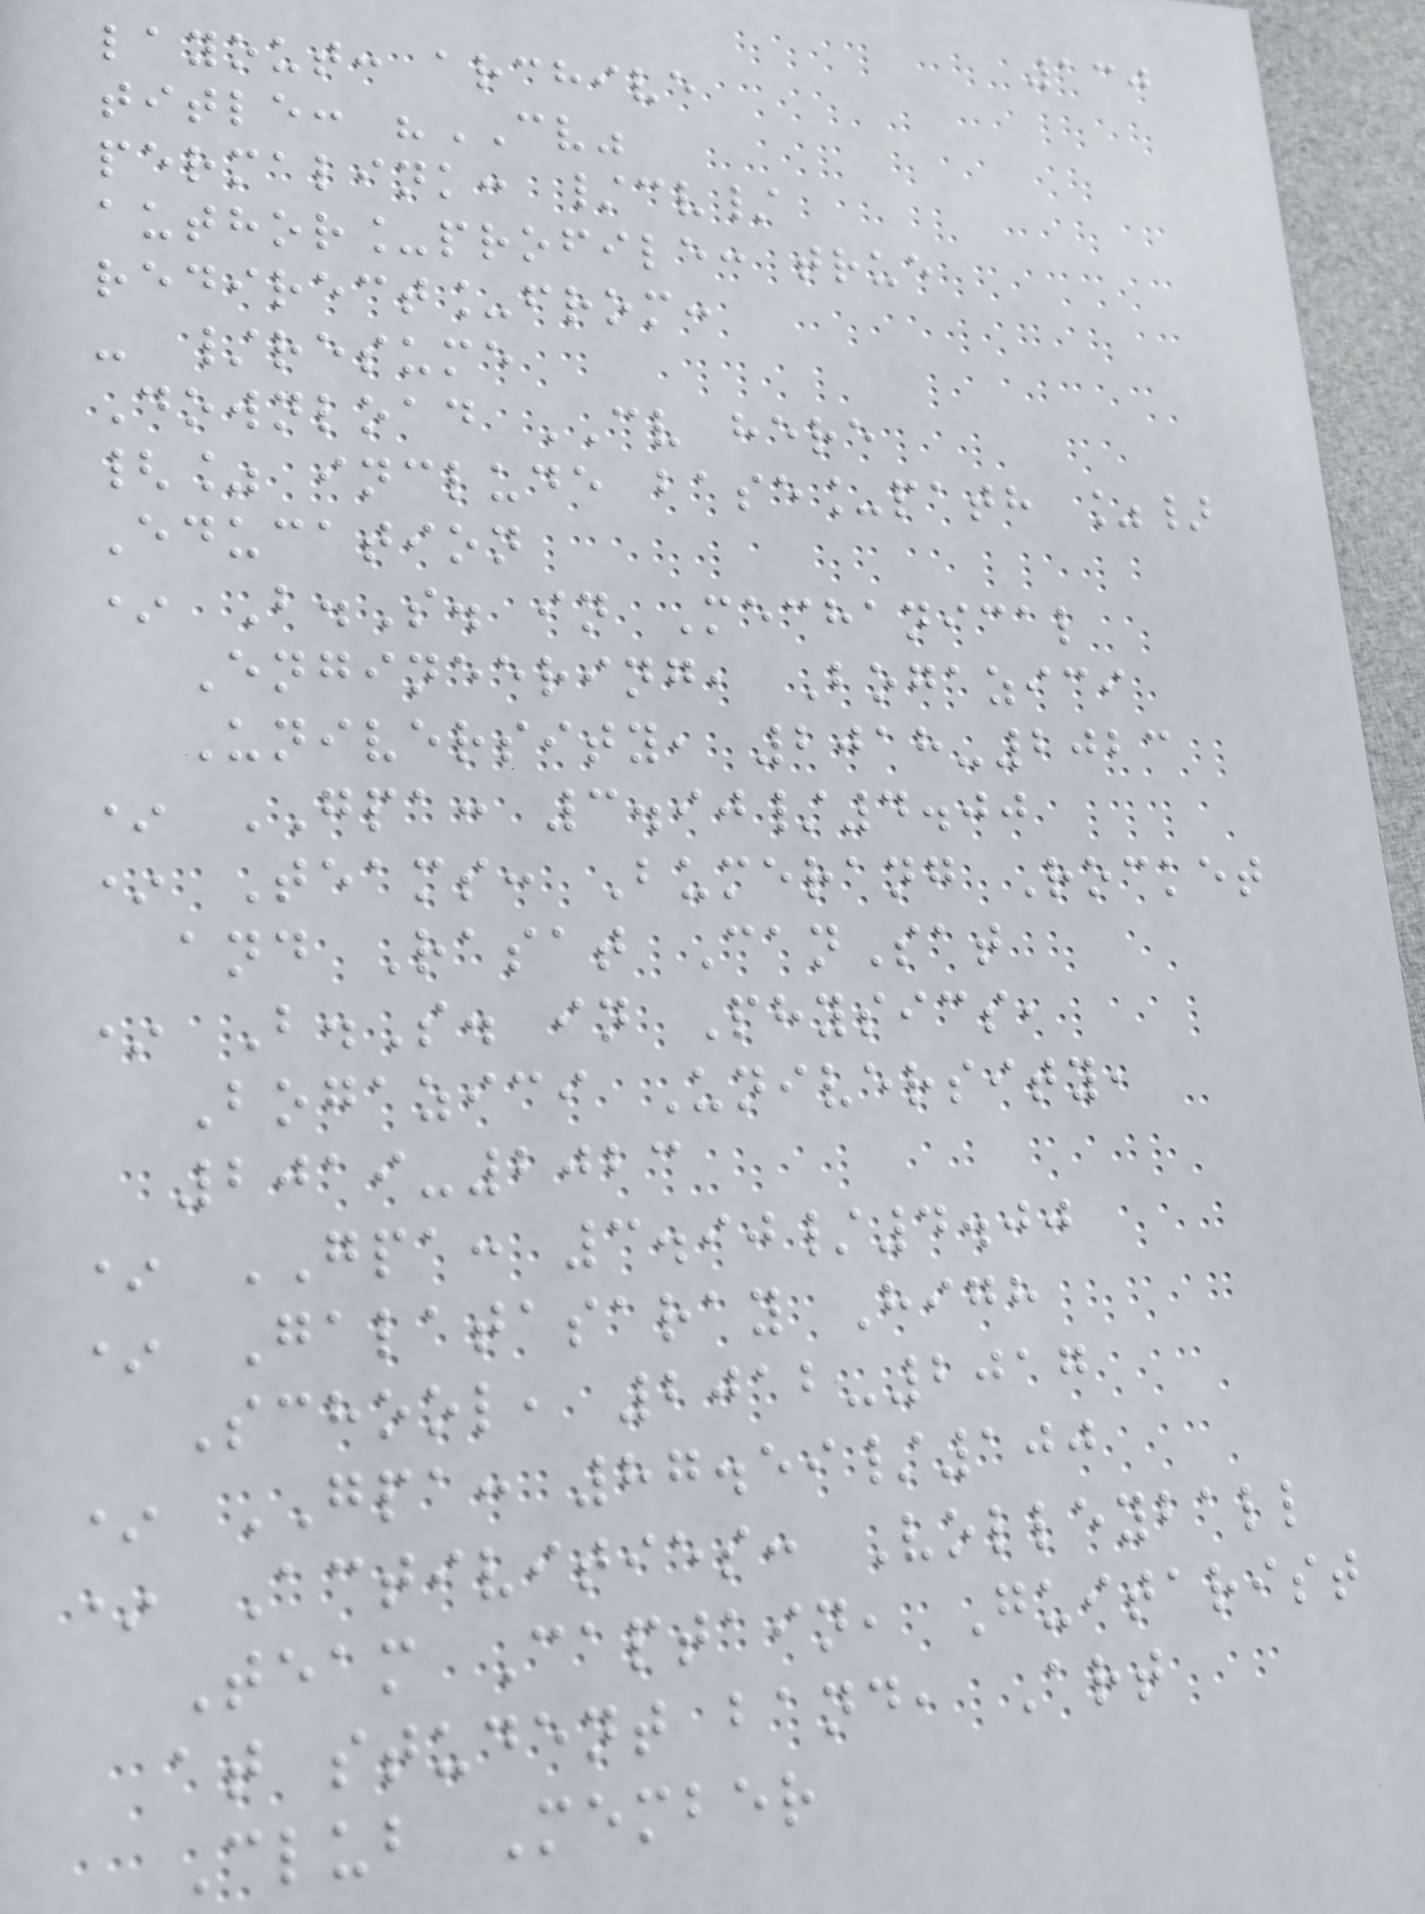130
layout: archive
title: "CV"
permalink: /cv/
author_profile: true
redirect_from:
- /resume
Download CV here
{% include base_path %}
Education
* B.S. in Mechanical
Engineering, Bogazici
University, 2018-2023
* GPA: 3.90/4.00
* Teams: Bumerang Rocket
and Rasat CanSat
* B.S. in Physics,
Bogazici University,
2019-2023
* GPA: 3.90/4.00
* Galatasaray High
School, 2012-2017
* GPA: 87.59/100
* Activities: Volleyball
Team Captain, Guitarist
at student band, Art
Club Member
